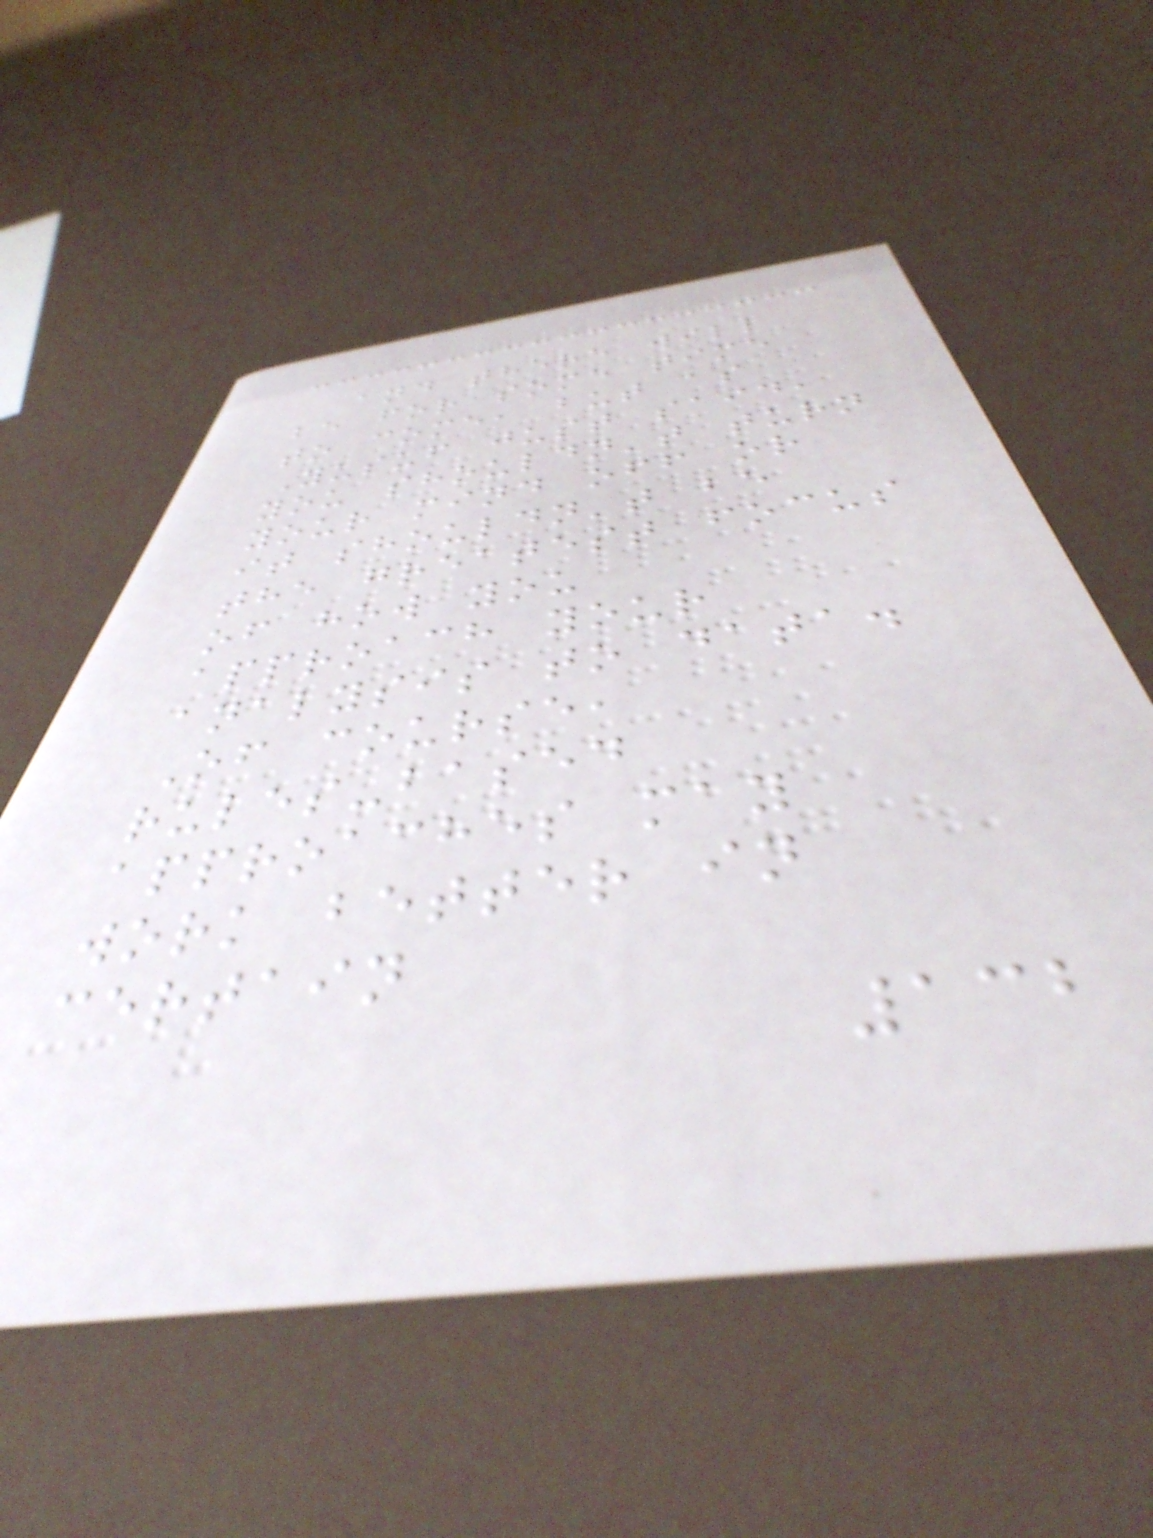and there will
be for some time
to come, but as
Yusuf just said,
you shouldn't turn
your mind off or
it shouldn't be
the greatest focus
of how you
approach your
analysis to data.
Of course,
rules-based
approaches may
work better in
certain
132
